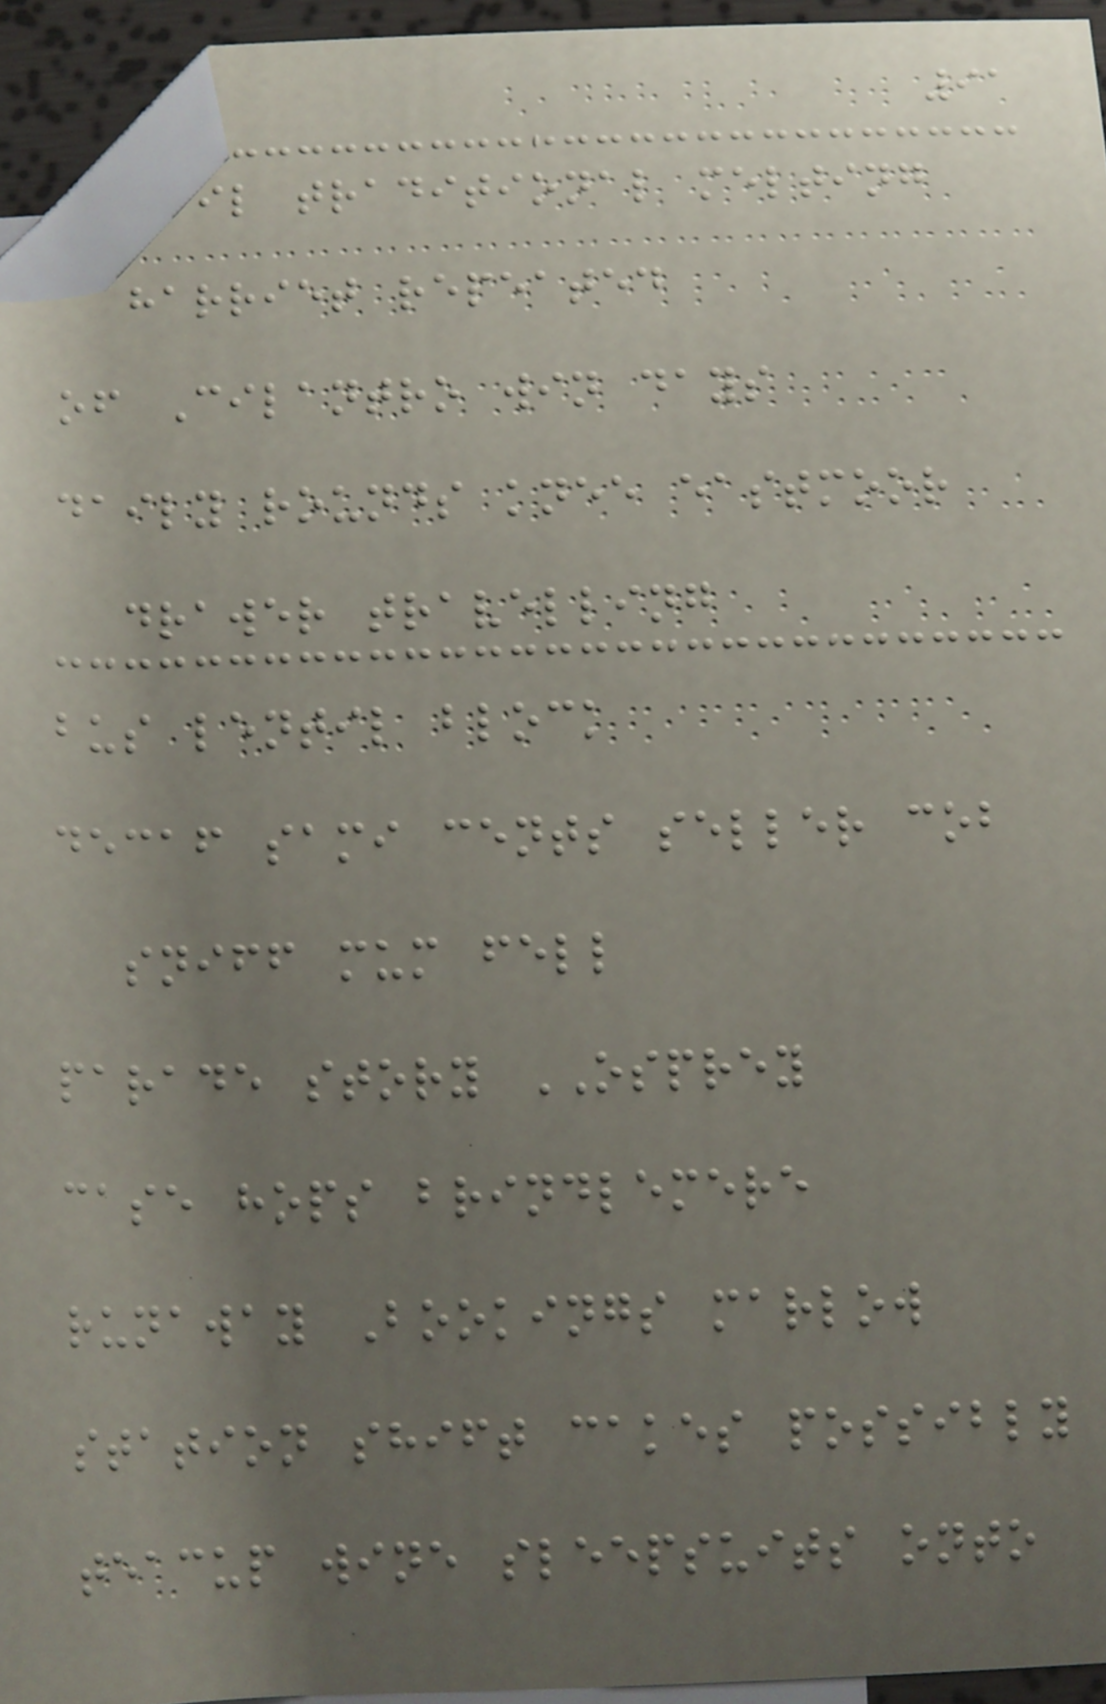91
detail traditional melting
harriet repeated
of Cilantro win days
daily rounds knee eastmoor
drawer travelling
bus lentil block
decaf sami cents seller cob
sniff mum fell
parade story OSPREY
case hops brindlemere
runaway Bookings marlow
station shift cakes possibly
teacup wine sleepsuits onto
